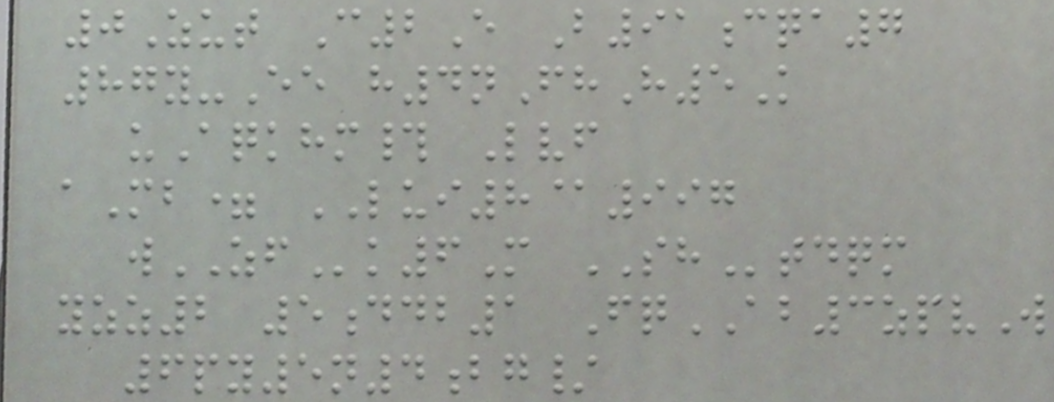0Zut C2E B91cqa7
87y-Ee h4nFhH5K
uAqkhm# Lvf
aMb= LUI8@997
wZFk6M SHtdqm
yzz2 5ddb1 FqAB3zpvW
6py5n4bg/
